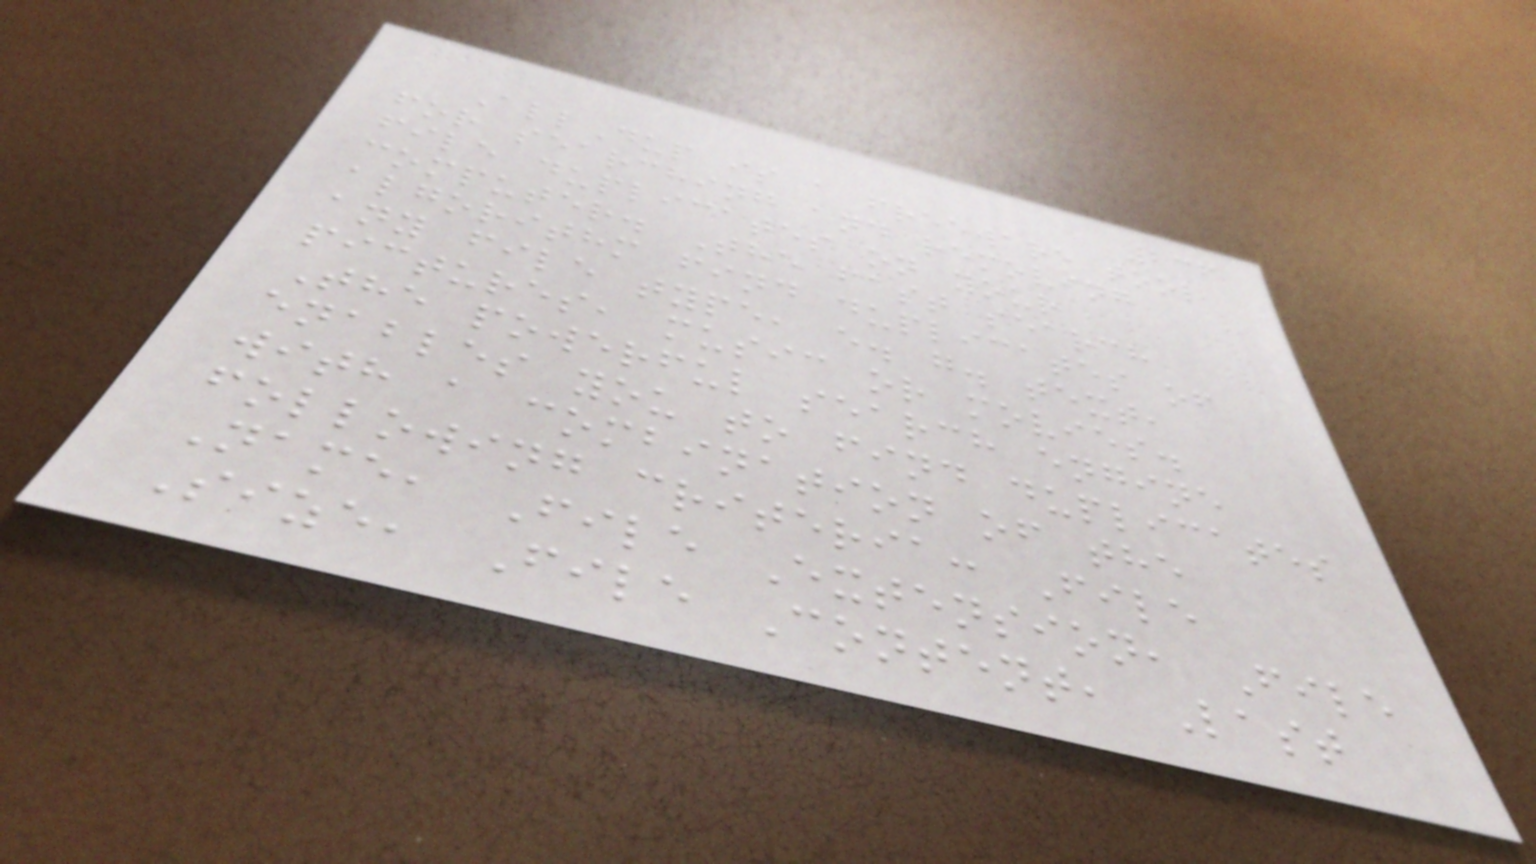236
AllDup is a freeware tool
for searching and removing
file duplicates on your
computer. The fast search
algorithm find duplicates of
any file type, e. g. text,
pictures, music or movies.
The powerful search engine
enables you to find duplicates
with a combination of the
following criteria: File
Name, File Extension, File
Size, File Content, Last
